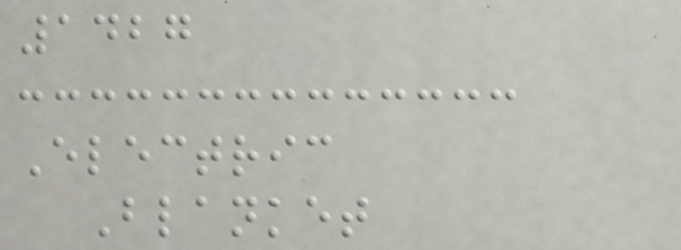1427
Electric
Blanket
